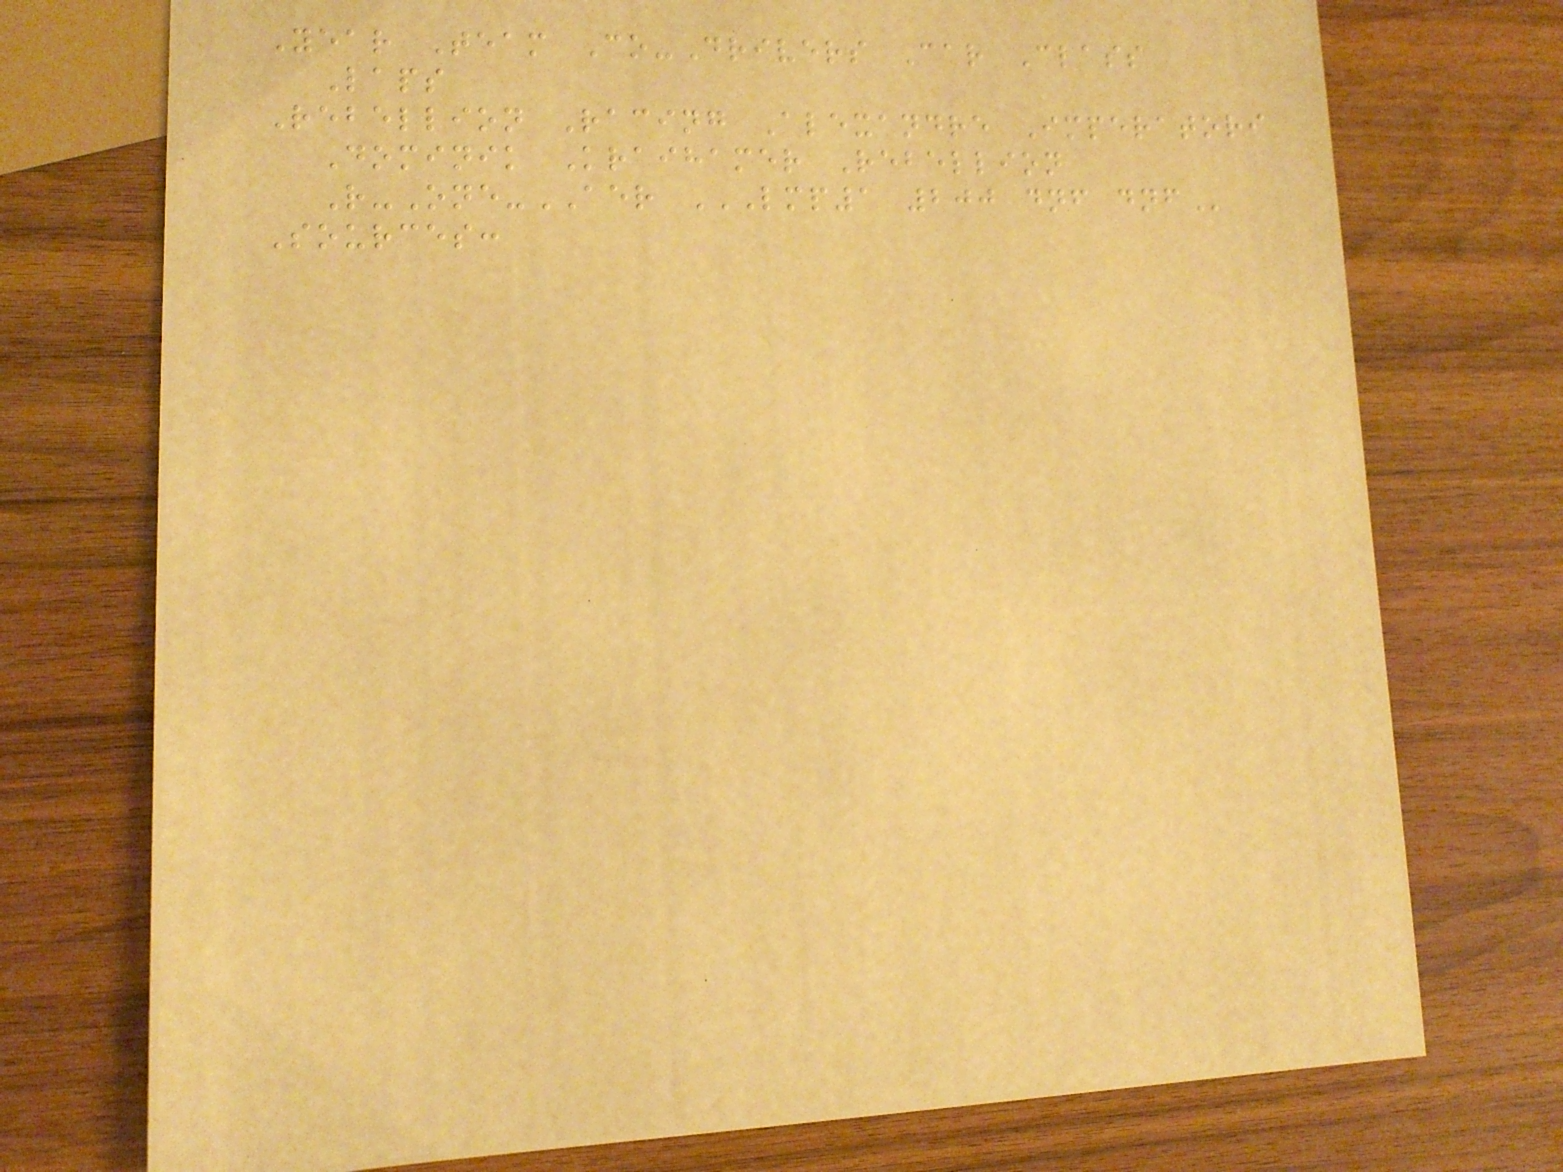Year Team Co-Drivers Car Class
Laps
Rebellion Racing Alexandre Imperatori
Dominik Kraihamer Rebellion
R-One-AER LMP1 200 DNF DNF
Sources:
